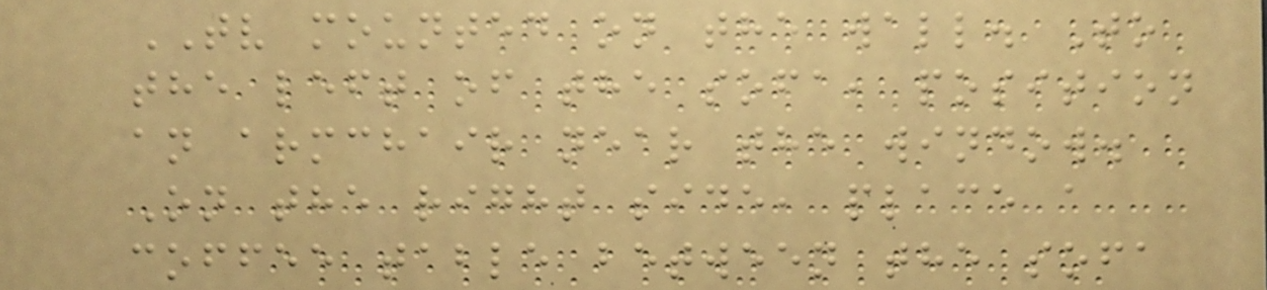TV mounted on the wall. To
the left of the sofa, position
an armchair near the window.
On the right side, place a
coffee table between the sofa
